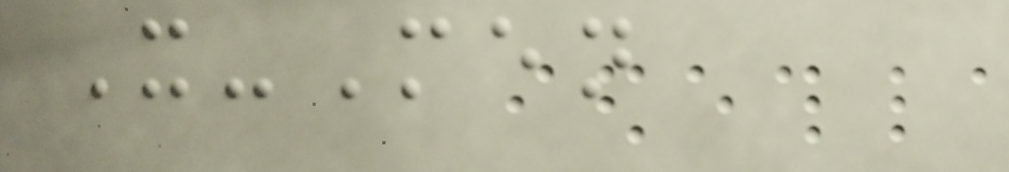X-Men
